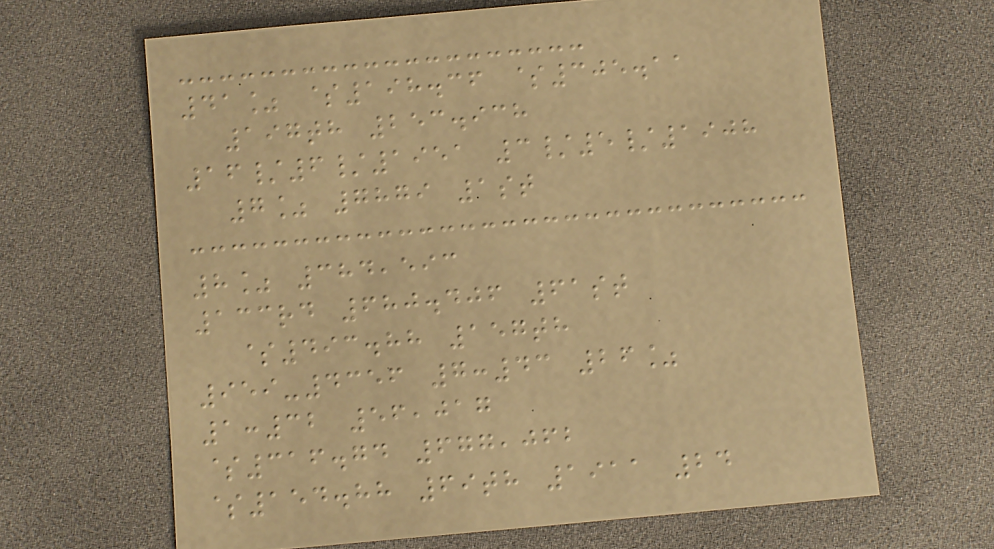41% $198.36 $305.11
197th 253.938
16/6/1951 3/5/1908
7% 7879 1st
8% 384,593
133rd 680.406 61st
$493.88 157th
959-4356 7:43 26%
1:32 56,017
$316.74 677,062
$154.88 69th 1911 24
